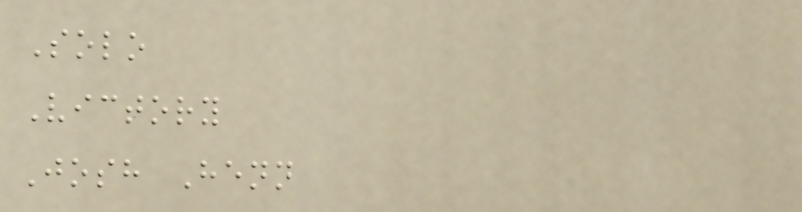Solo
Victory
Josh Henn
